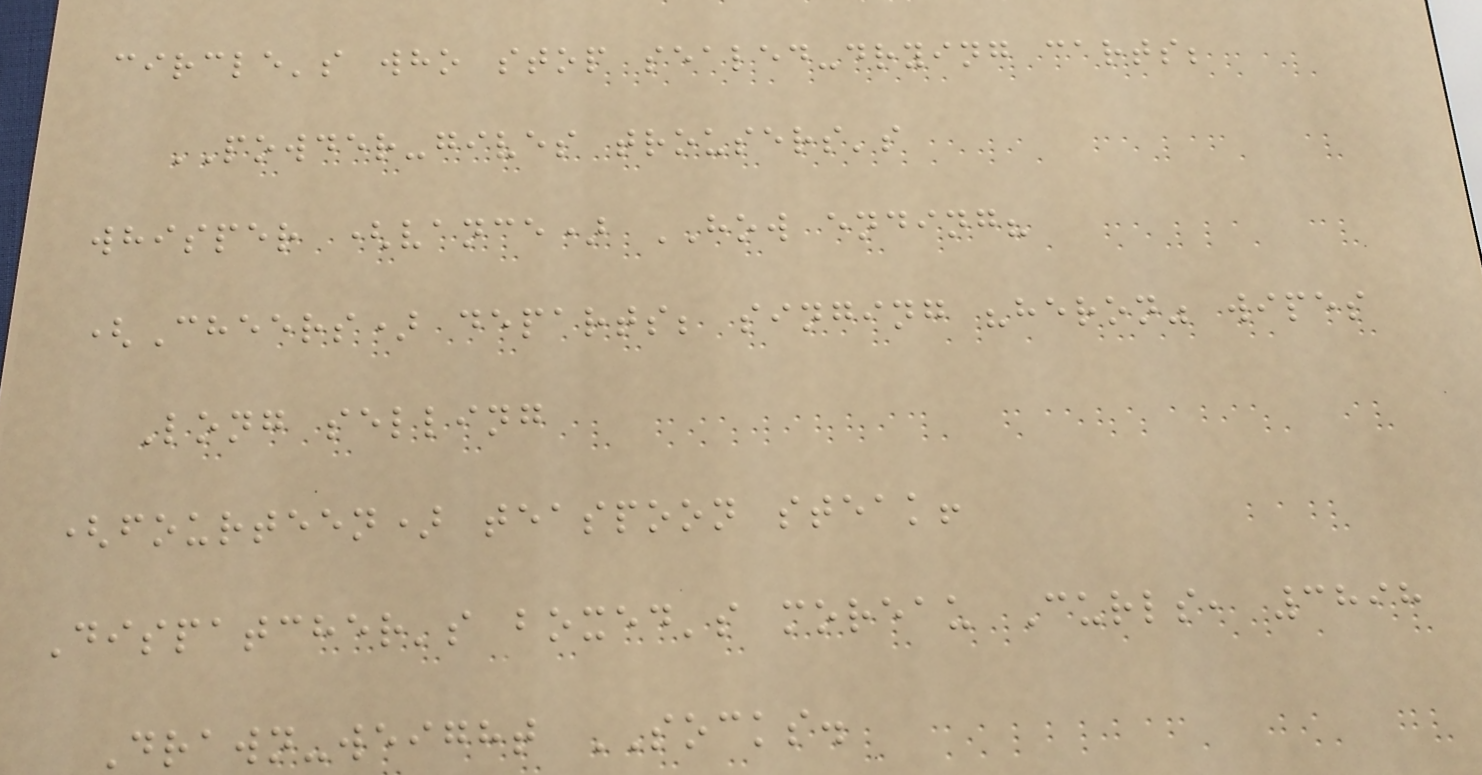circle's who stop sealed-drying carts;
POWDER-gives trousers's
whisper (vance) HOW ending?
(Cheers) departs; singing "heron" wipes
Long selling
(fourteen) teaspoon steak!
Dispatcher's boxed's moreau Curls, 3898
Drawn-weight SOCKS.
